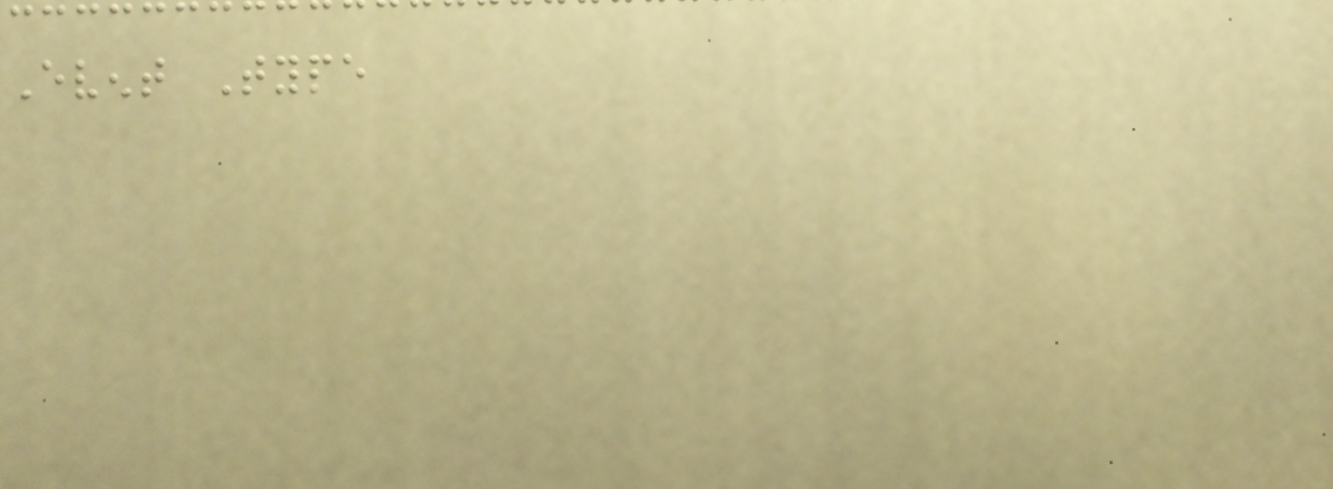Event Type
